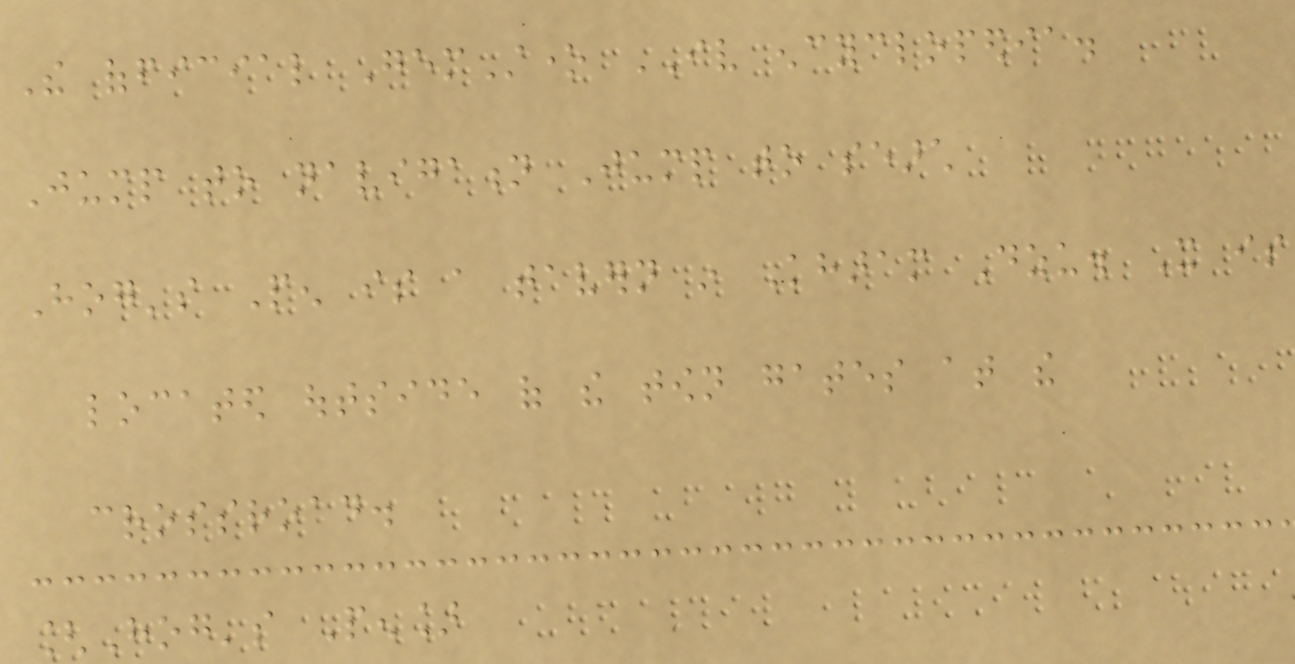The official GemStone IV encyclopedia.
Jump to navigation Jump to search
Hog's Pen is a tavern in Kharam Dzu. It is
located outside of the town gates at the
crossroad.
[Hog's Pen]
